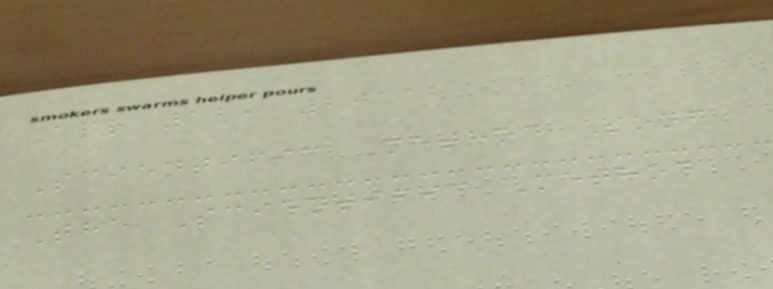Apr 12, 2011
Scientific Method Song
The Scientific Method
